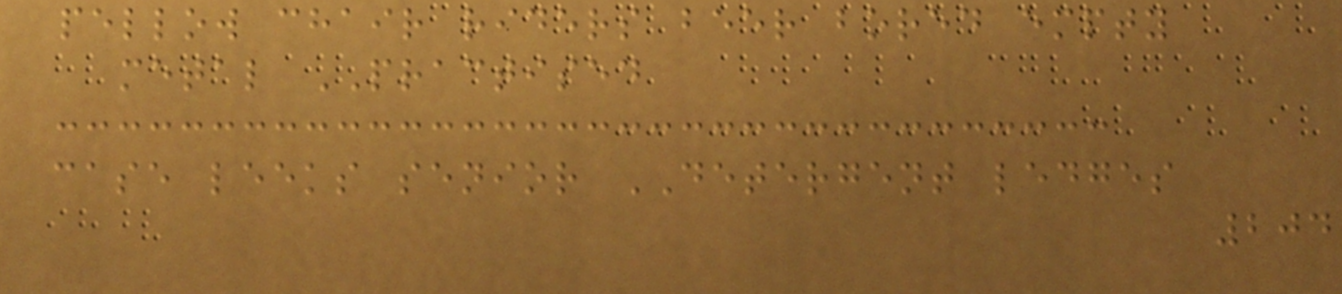pellow chair riders beer bored empty
metal PRACTISED
case leeks senior DETERGENT ledges
204
